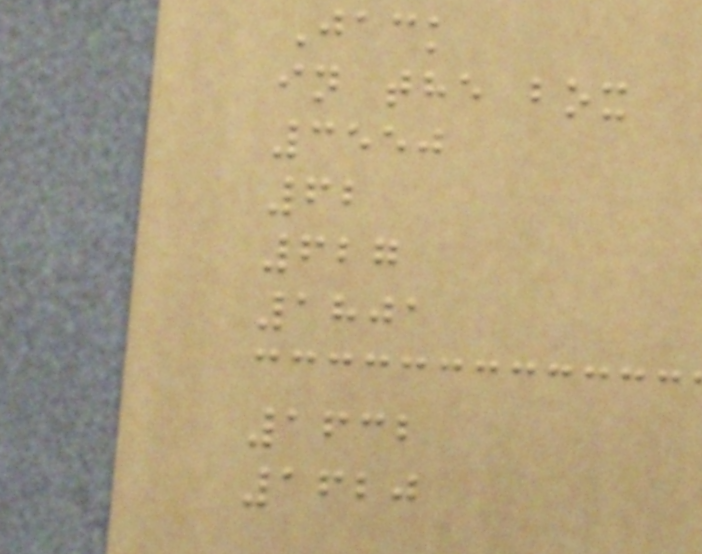Jack
in the box
3550
62
627
1801
1632
1620
